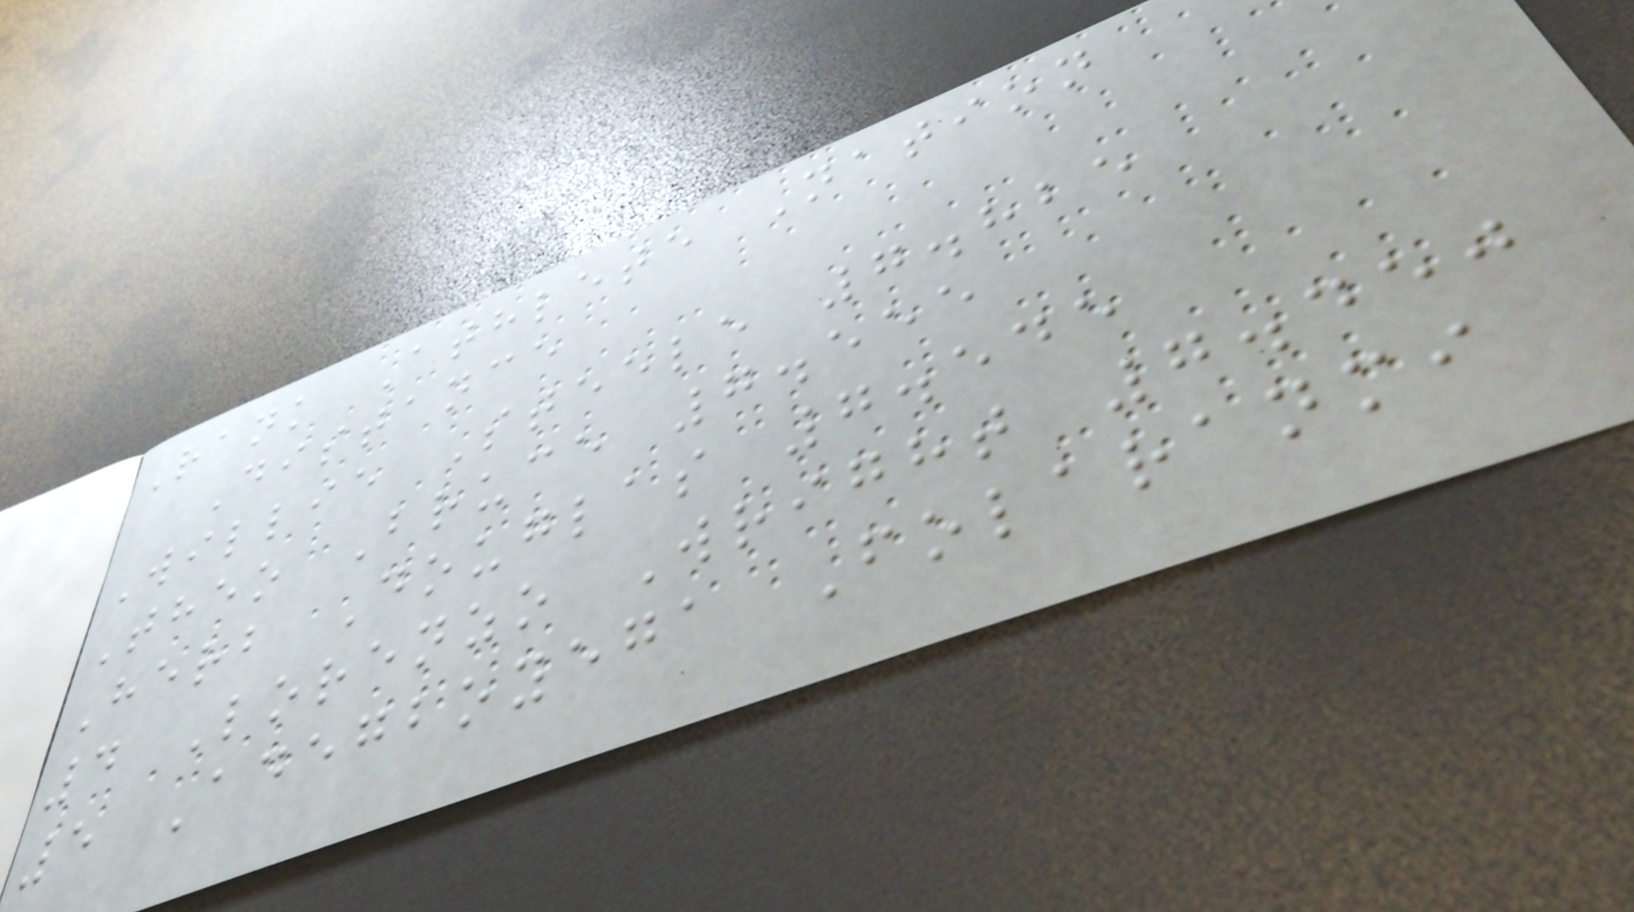Rank Athlete Nation
Distance
Willie Steele 7.825
Theo Bruce 7.555
Herb Douglas 7.545
4 Lorenzo Wright 7.450
5 Adegboyega Folaranmi
